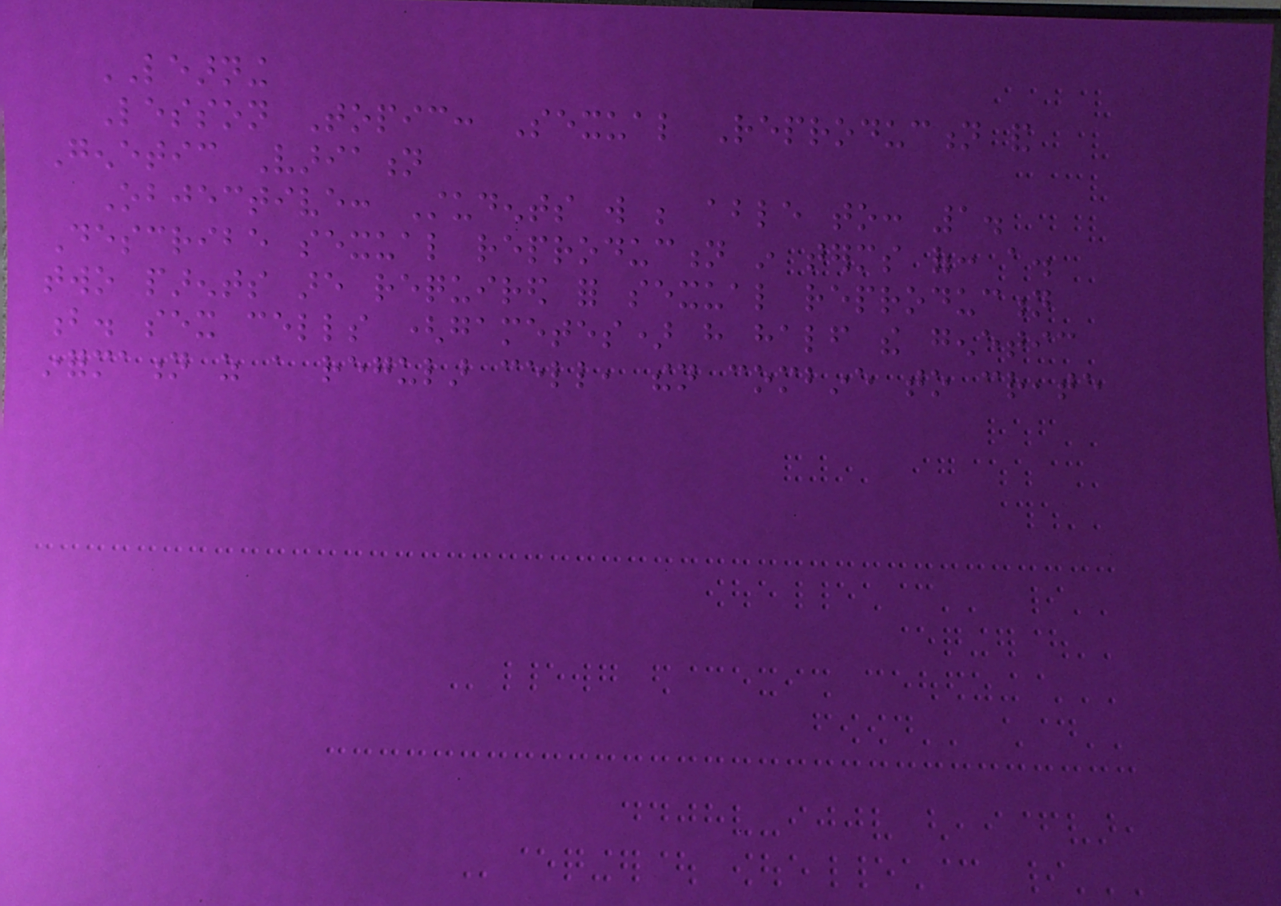LEARNING
Lesson Topic: Sexual Reproduction and
Genetic Variation
Objective: Students will be able to: 1.
Describe sexual reproduction in terms of: a.
two parents are required for sexual reproduction
b. sex cells (gametes) have half the genetic
information as a regular cell, then combine to create
